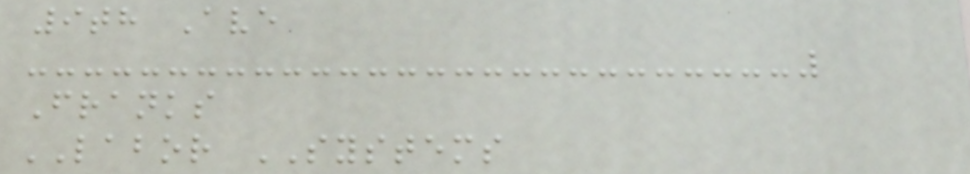9th Ave
Franks
LABOR SYSTEMS
